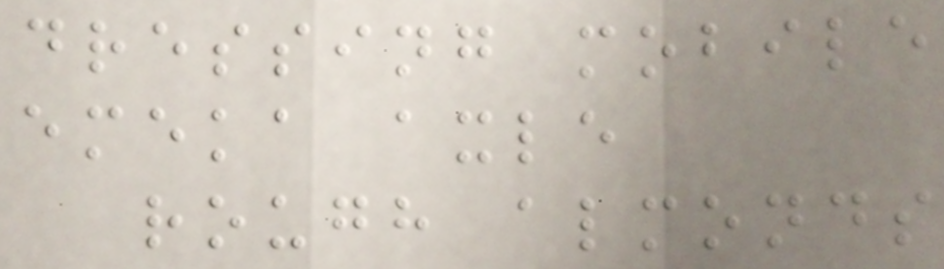dressing mobile
emeka axle
rough almonds
